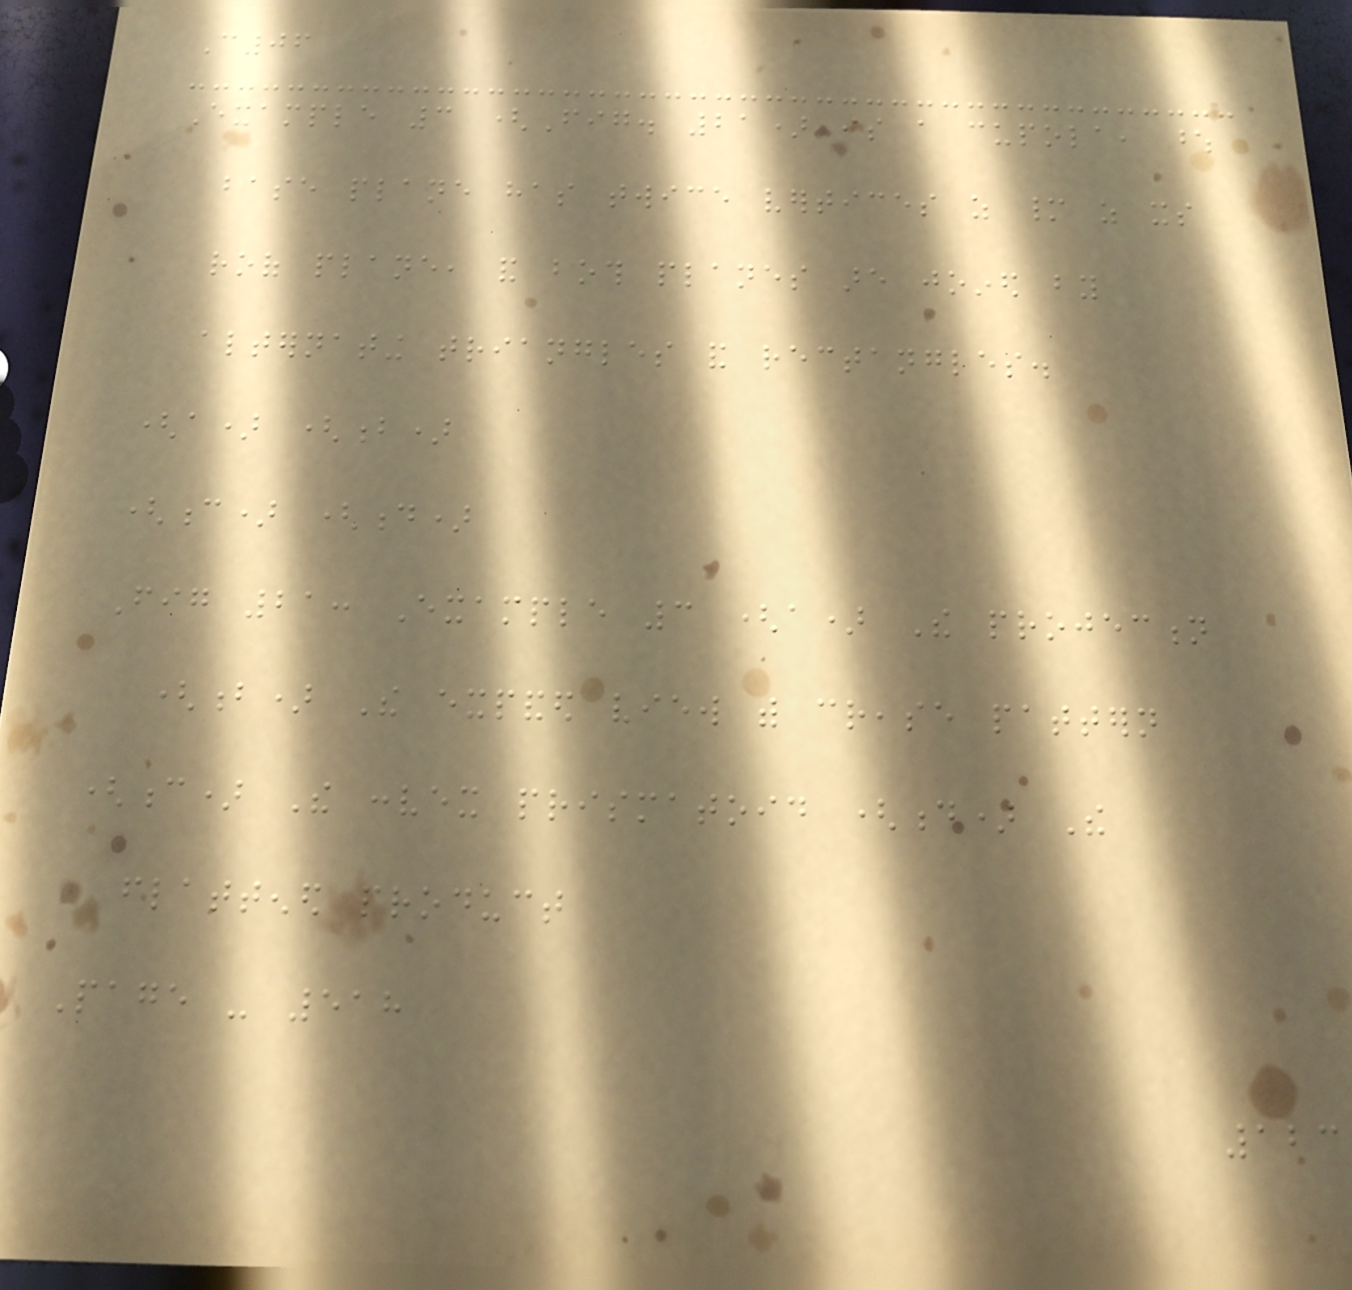C06
Example 3 (Fig. 21) is a cupola, whose
base plane has twice vertices as many as its
roof plane, and both planes are joined by
alternating triangles and rectangles.
(a) (b)
(c) (d)
Fig 21: Example 3 (a) The projection
(b) The expanded view with crease pattern
(c) The convex prismatoid (d) The
flattened product
Page - 518
123
